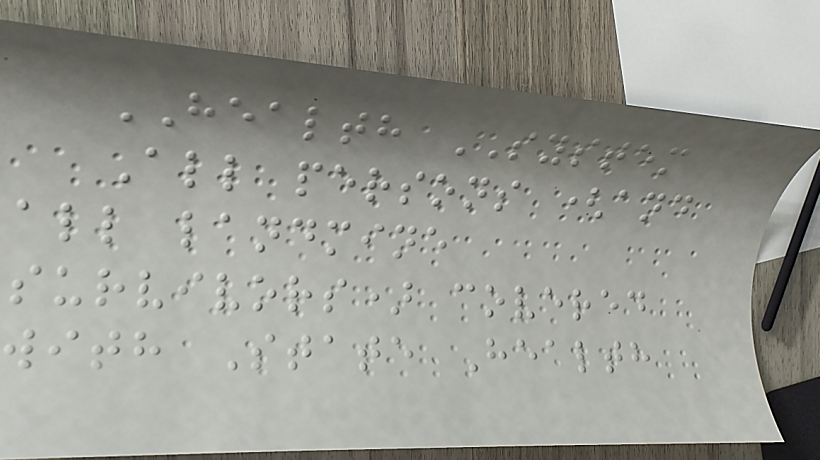HEALTH SYSTEM
All persons (and
all landmine
survivors) covered
with State Health
